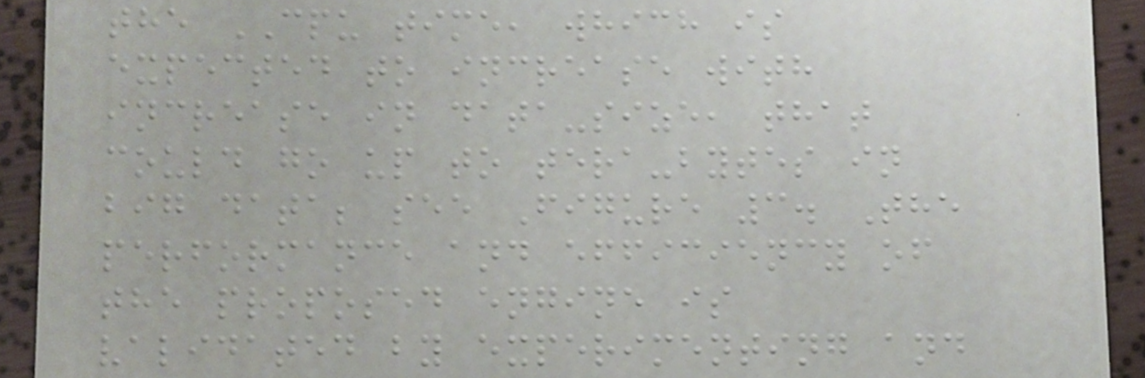the CPU time, which is
expected to increase with
increase in data-size, that
could go up to tera-bytes in
big data; see Figure 3. The
performance and efficiency of
the proposed engine is
validated by experimenting and
